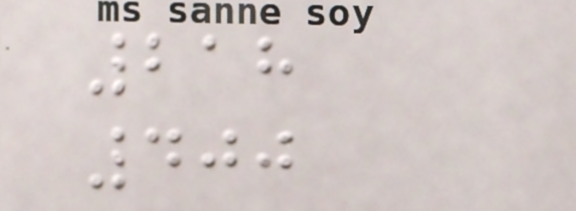218
400
